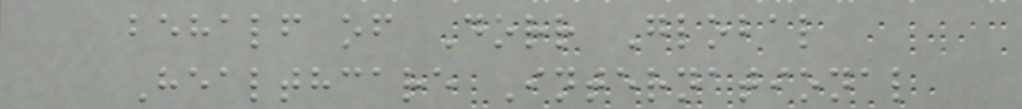behalf of Dorr Global
Healthcare International
